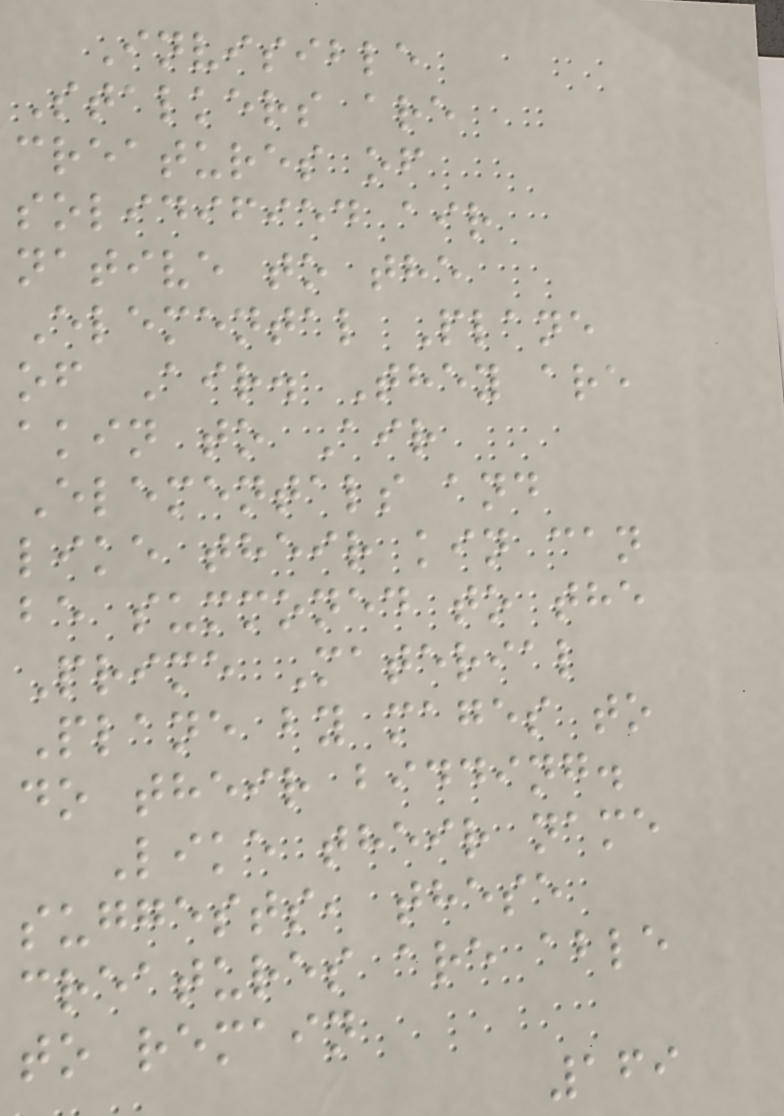Invisible
Stalkers are
creatures of
solidified air
native to the
Elemental Plane
of Air. They are
akin to Air
Elementals and
like their kin can
be summoned to the
Prime Material
Plane by mages to
do their bidding.
Like their name
suggests, these
creatures are able
to remain
169
